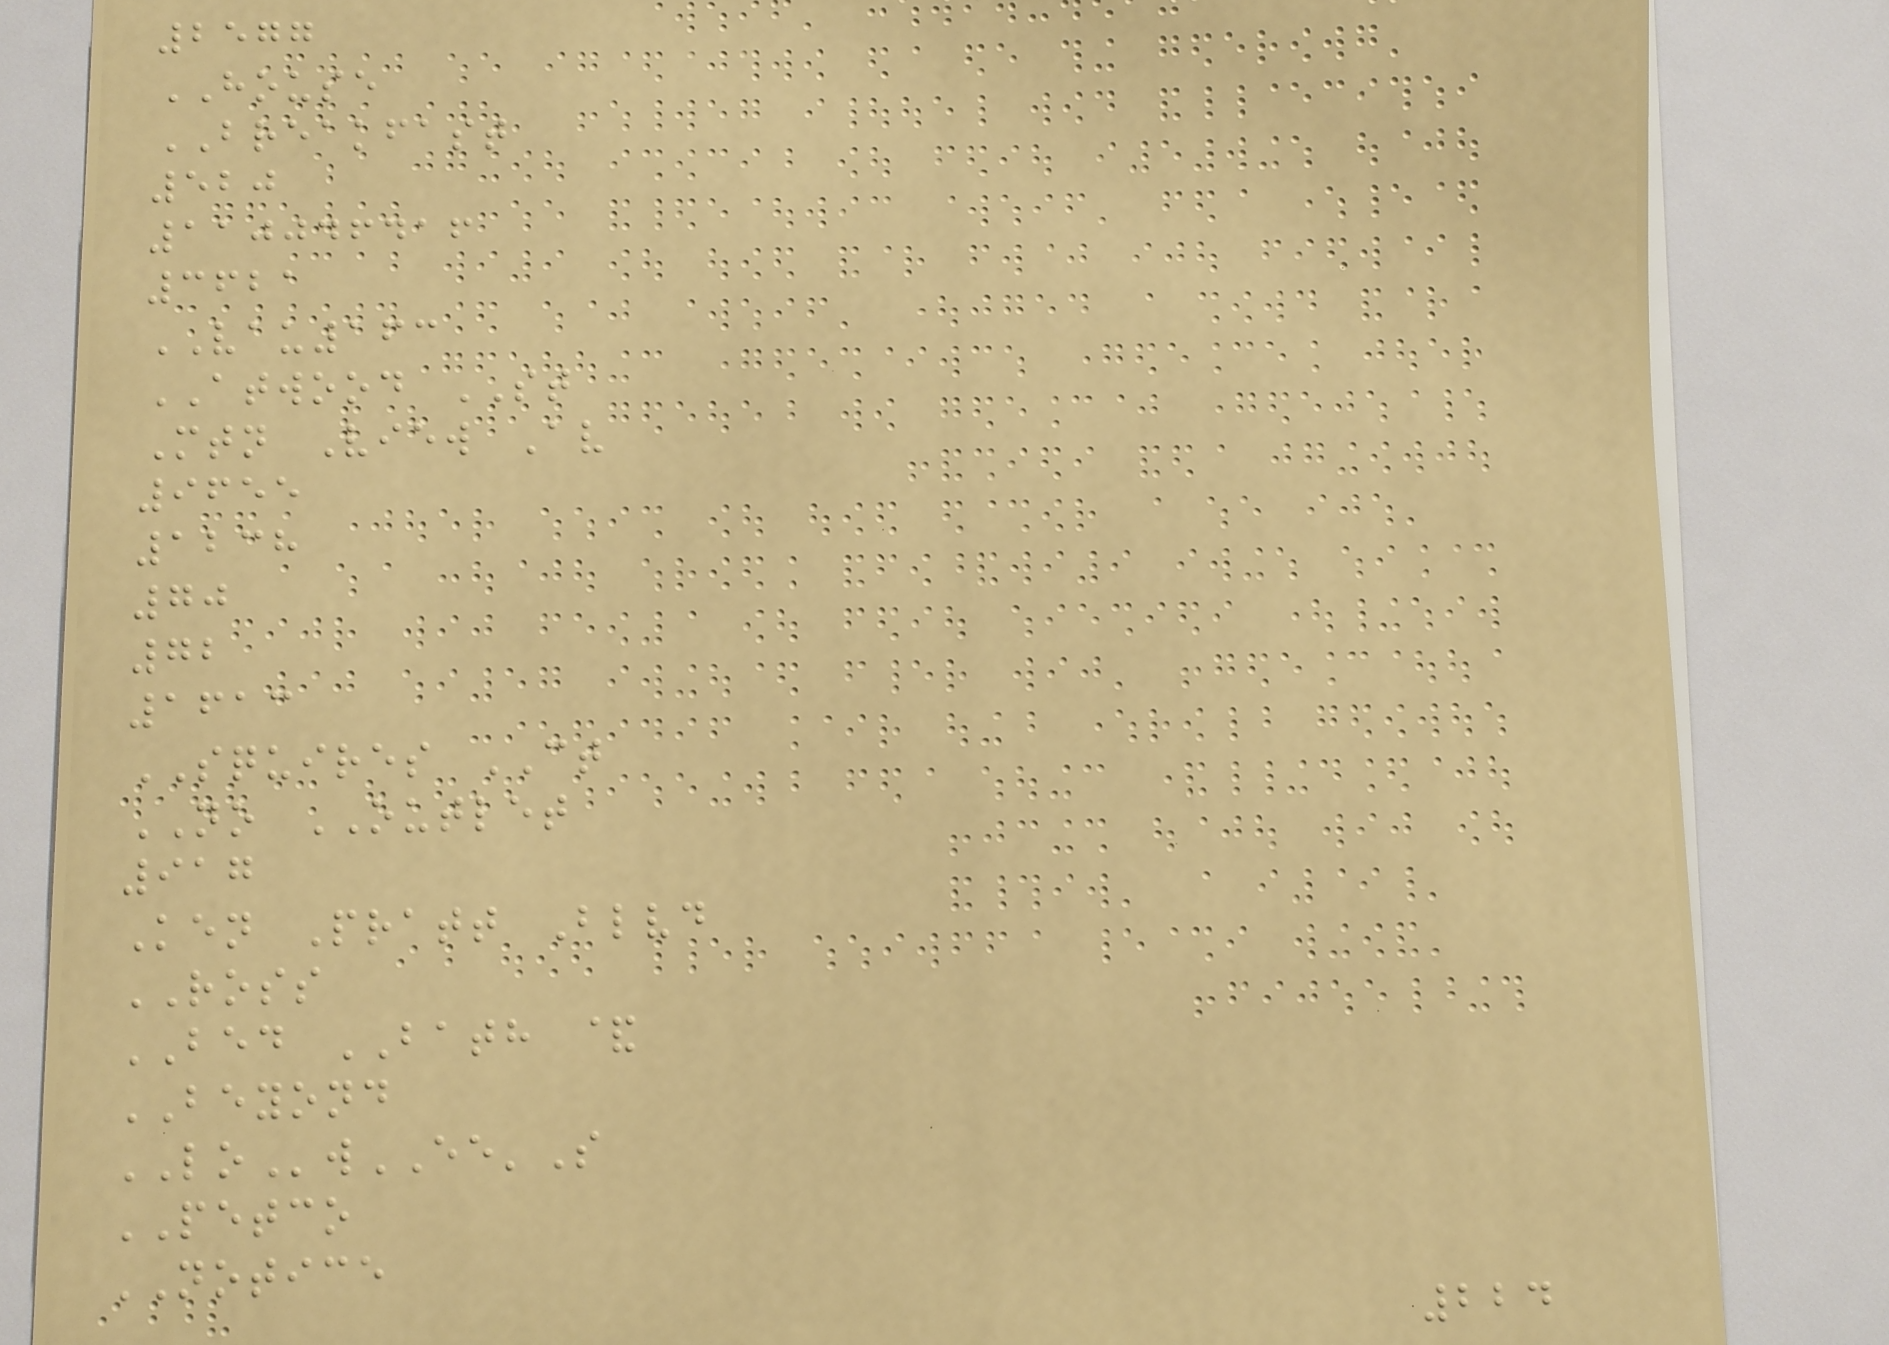2577
HOUSE
BREAKFAST
520
110046416
3621
VAU163
ATWOOD ST
Mtn View Av
9655
1238
70
72
1613
SQUIRES CT
NO OUTLET
917
Ken Pratt Blvd
ROSS
BED BATH &
BEYOND
LOwEE'S
PETCO
NOTICE
224
